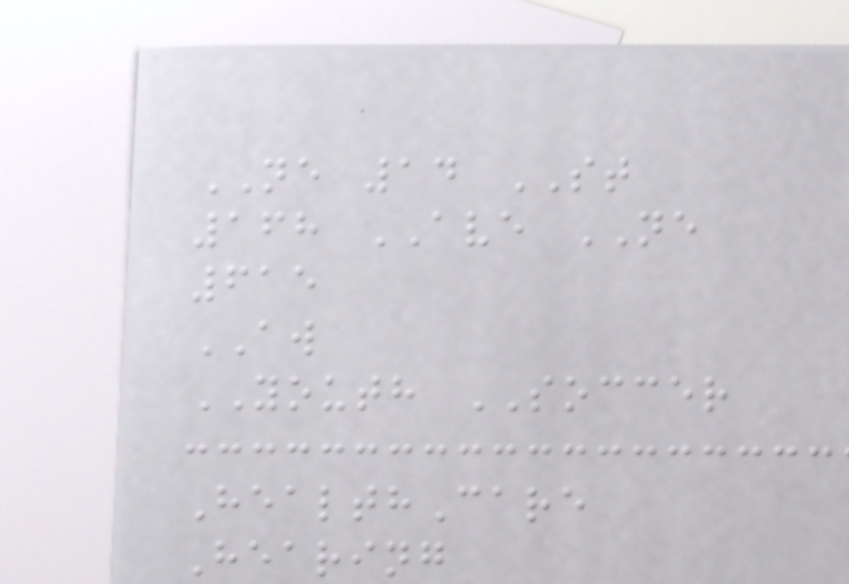NE 14 ST
168 AVE NE
615
AW
YOUTH SOCCER
HealthCare
Hearing
